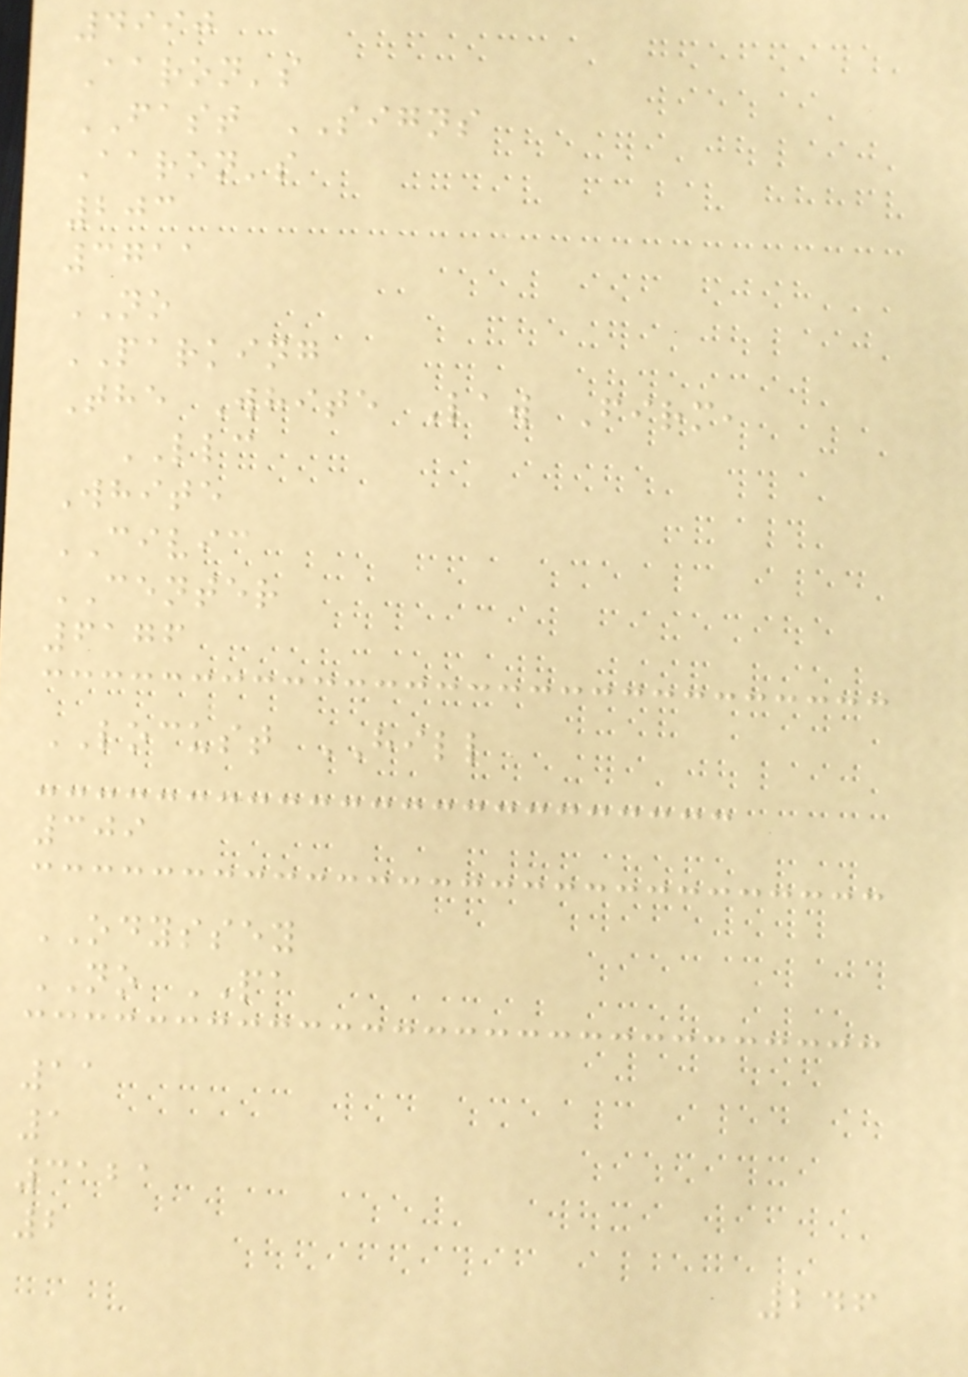4990
Aaron's
FAST SIGNS
Aaron's
203
3711
NO
PARKING
The White Law Firm,
LLC
White
CIVIC
CENTER
6176
LOCUST HILL
309
ODYSSEY
NO PA
11
1
3121
2
246
